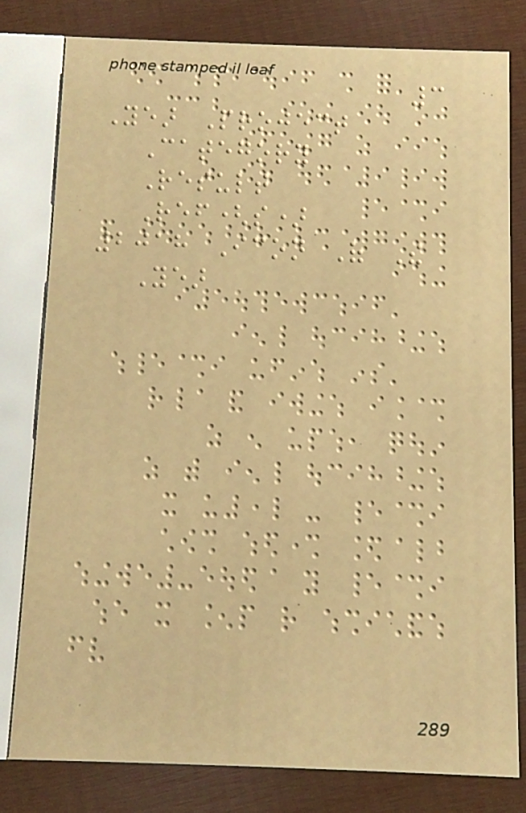3
Year Project
Category
Result
Ref(s)
2018 Icon Of The
Year
